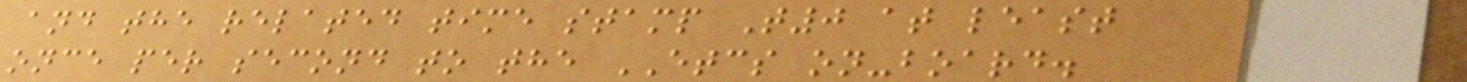and the related time stamp T0 at least
once per second to the ETCS on-board.
